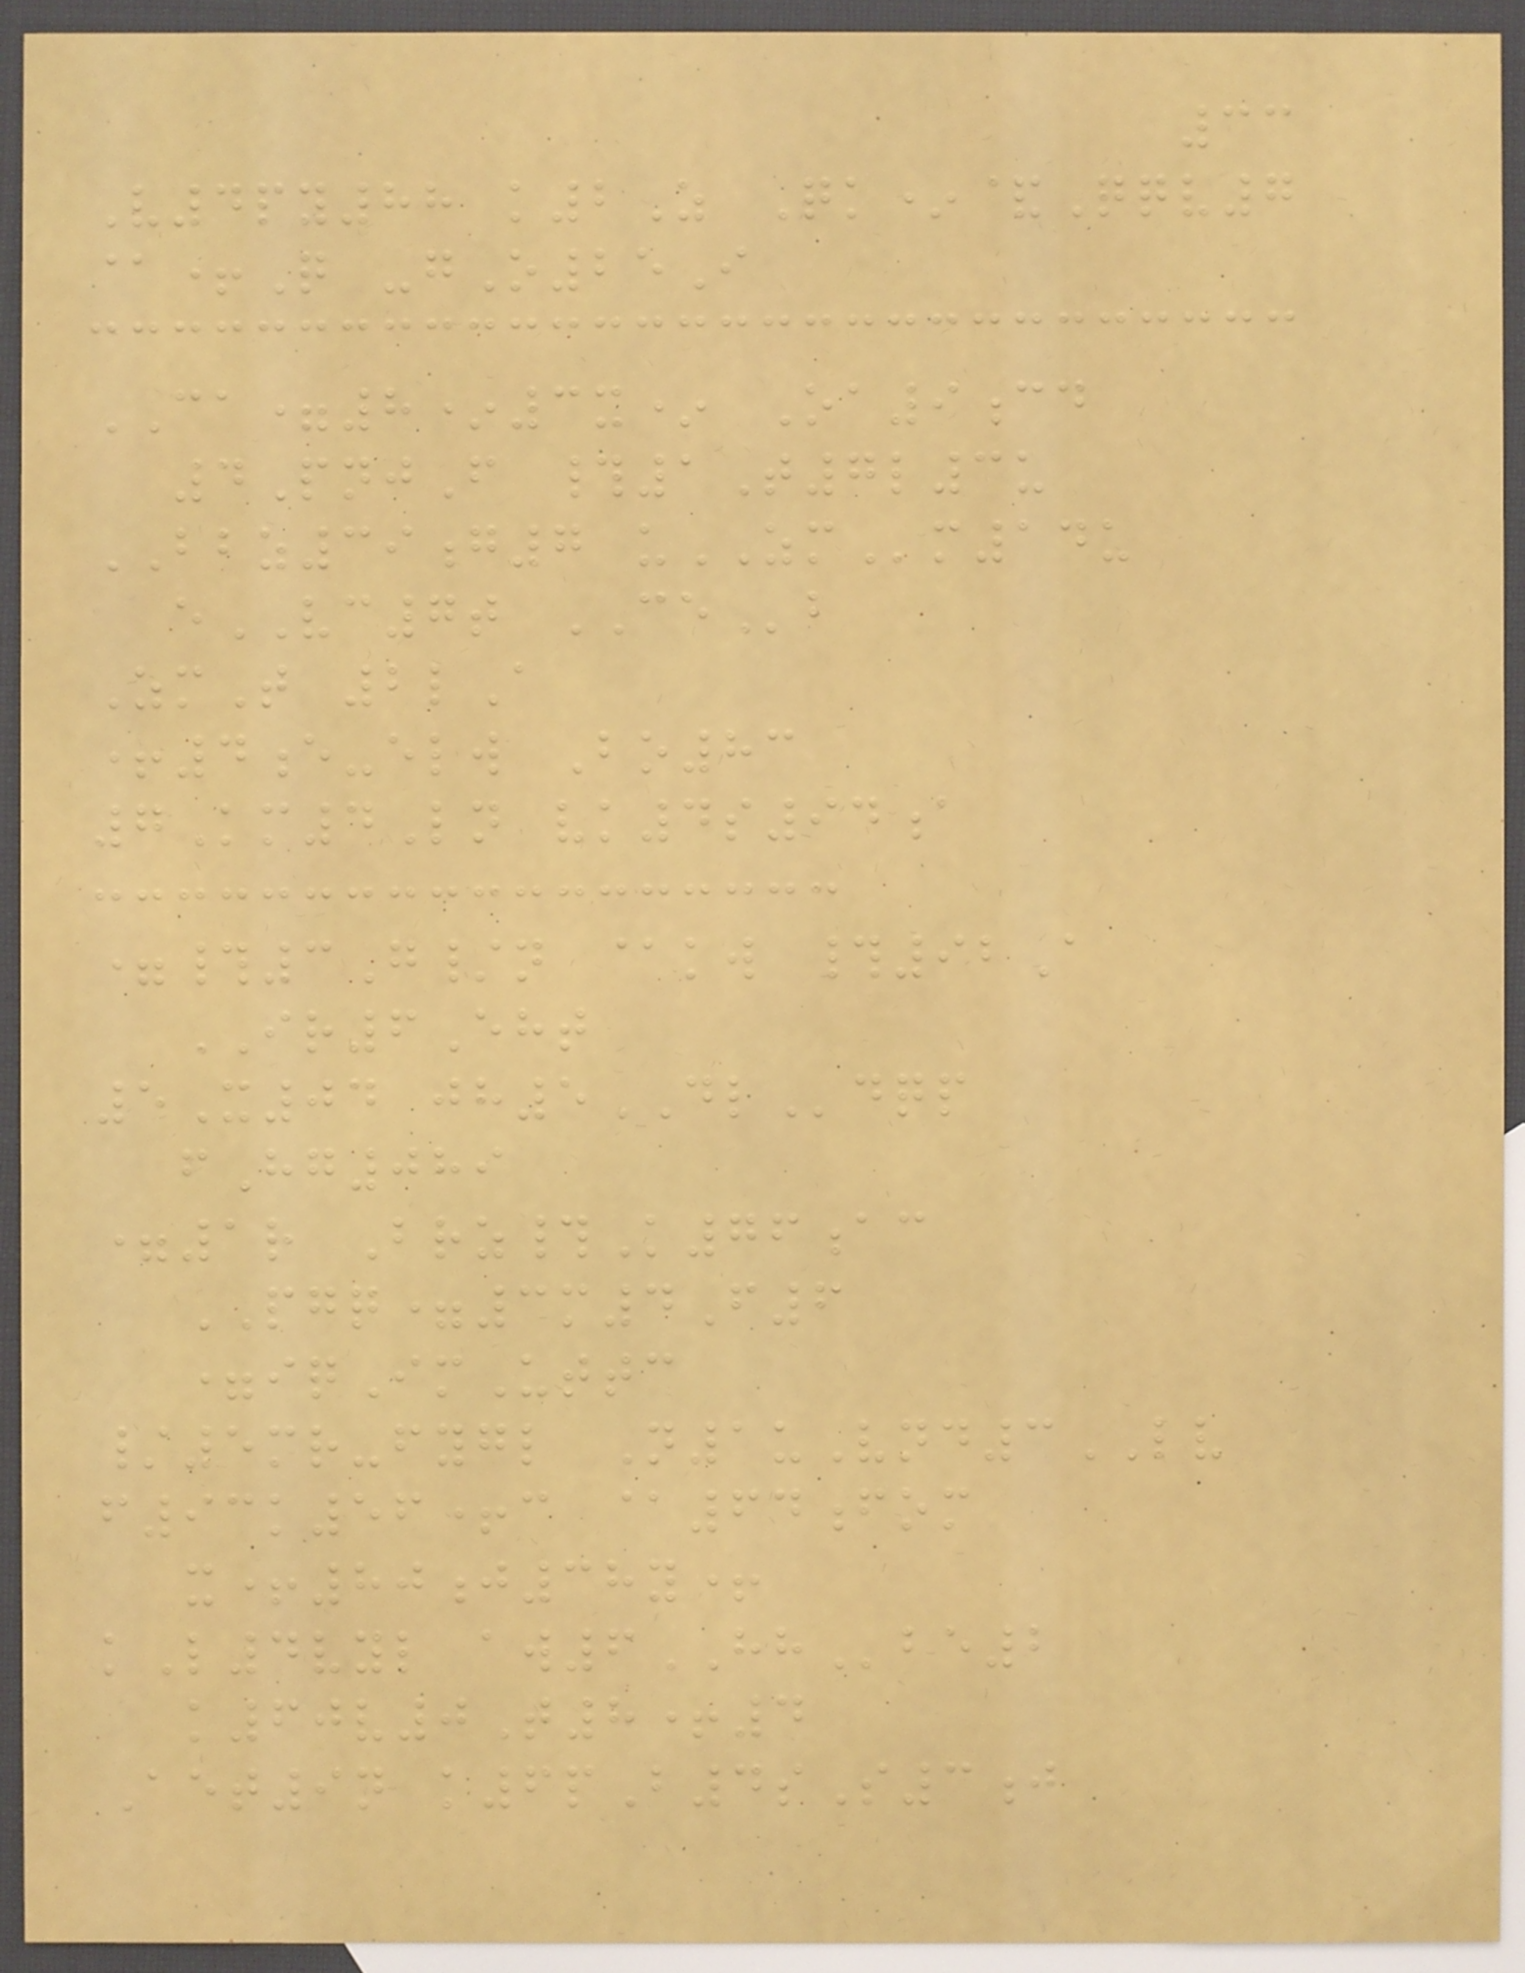33
V4py88 k2Z Qk*&Qqv7
@+Q -gO25I
CA=8*3x* Oa9cd
4PnjF #1T7l3u
BBZ39g7 uZMm14u
eVC7t CEb
ZmT 2lA
+4e-elw Bo83
7Km4Ln vk4s94a
=#3G/n @kw #92A
IR6Eht
5X04 jh5DLdqp
fHg089
=1r Brz#K76ac
PGQ=3m4F6
=iqImUttc
/5mr-fygl N1uVnd3LV
f93k56+c @64fom
x+80j38y+
kL4vyl aw6HHbe2
k60v0T8+4
Aet9n k6pB4sS3j
